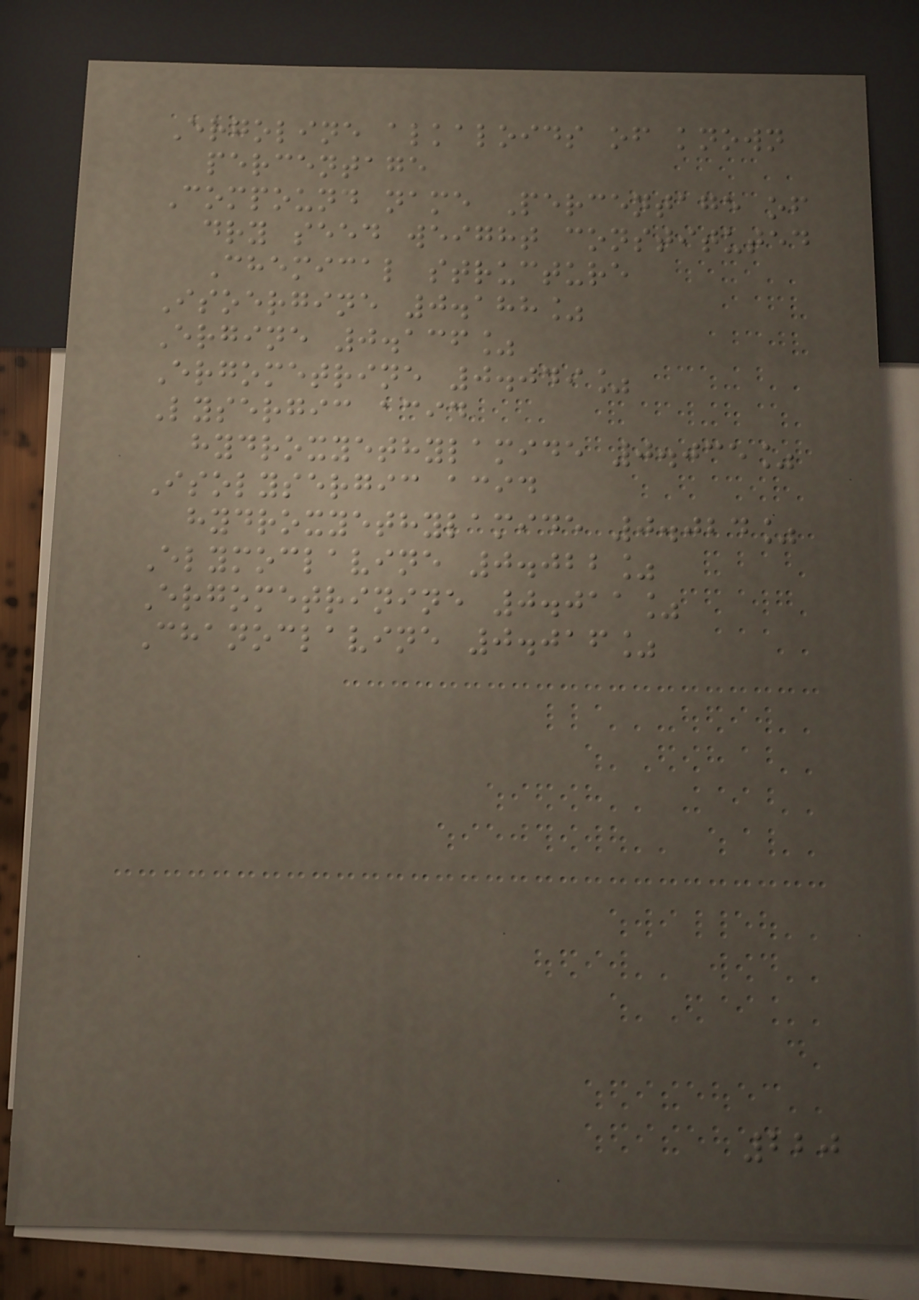Ergoline alkaloids of known
percentage
Compound name Percentage of
dry seed weight constituted
Chemical structure
Isoergine 0.188%
Ergine 0.136%
Ergometrine 0.049%
Lysergic acid
hydroxyethylamide 0.035%
Isolysergic acid
hydroxyethylamide 0.024%
Elymoclavine 0.022%
Ergometrinine 0.011%
Chanoclavine 0.016%
220
